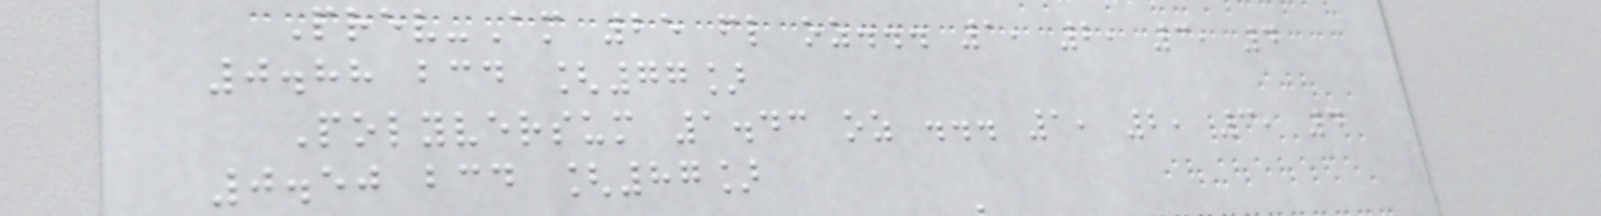Prev-Am 25 fl oz... 1, 2, 3, 4
0.88 bcd [77]
Polyversum 1.43 oz ... 1, 2, 3, 4
0.50 bcd [87]
